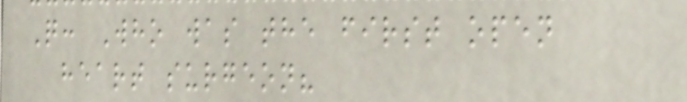Q: Who was the first open
heart surgeon?
